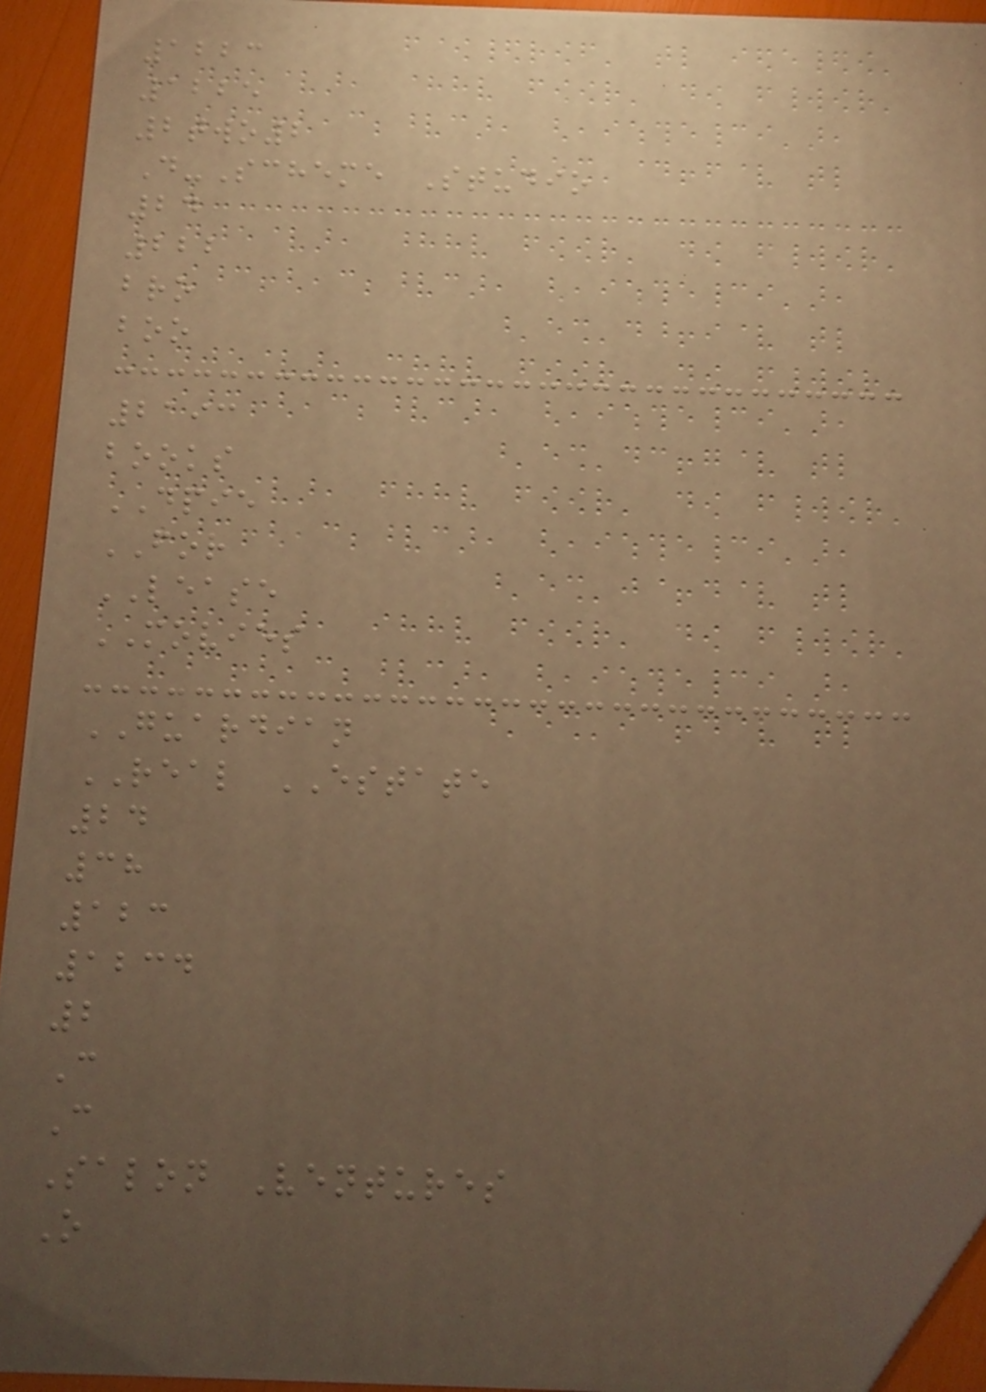1223
1225
2two2
D-Scheme Studio
24
222
bro
boo
2193
books
DPIE
FOR
LEASE
MOVIES
GUARDIAN
REAL ESTATE
24
38
123
1234
2
C
C
Salon Ventures
O
